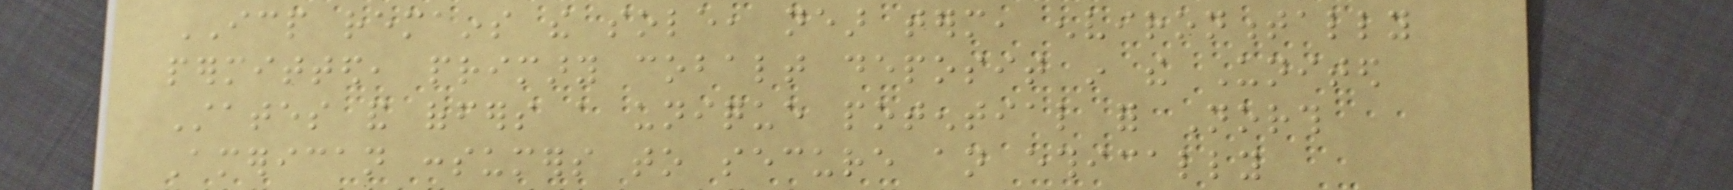ICP remains the sole, near term, environmentally
permitted, primary cobalt deposit in the United
States and offers a unique potential for North
American consumers to secure an ethically
